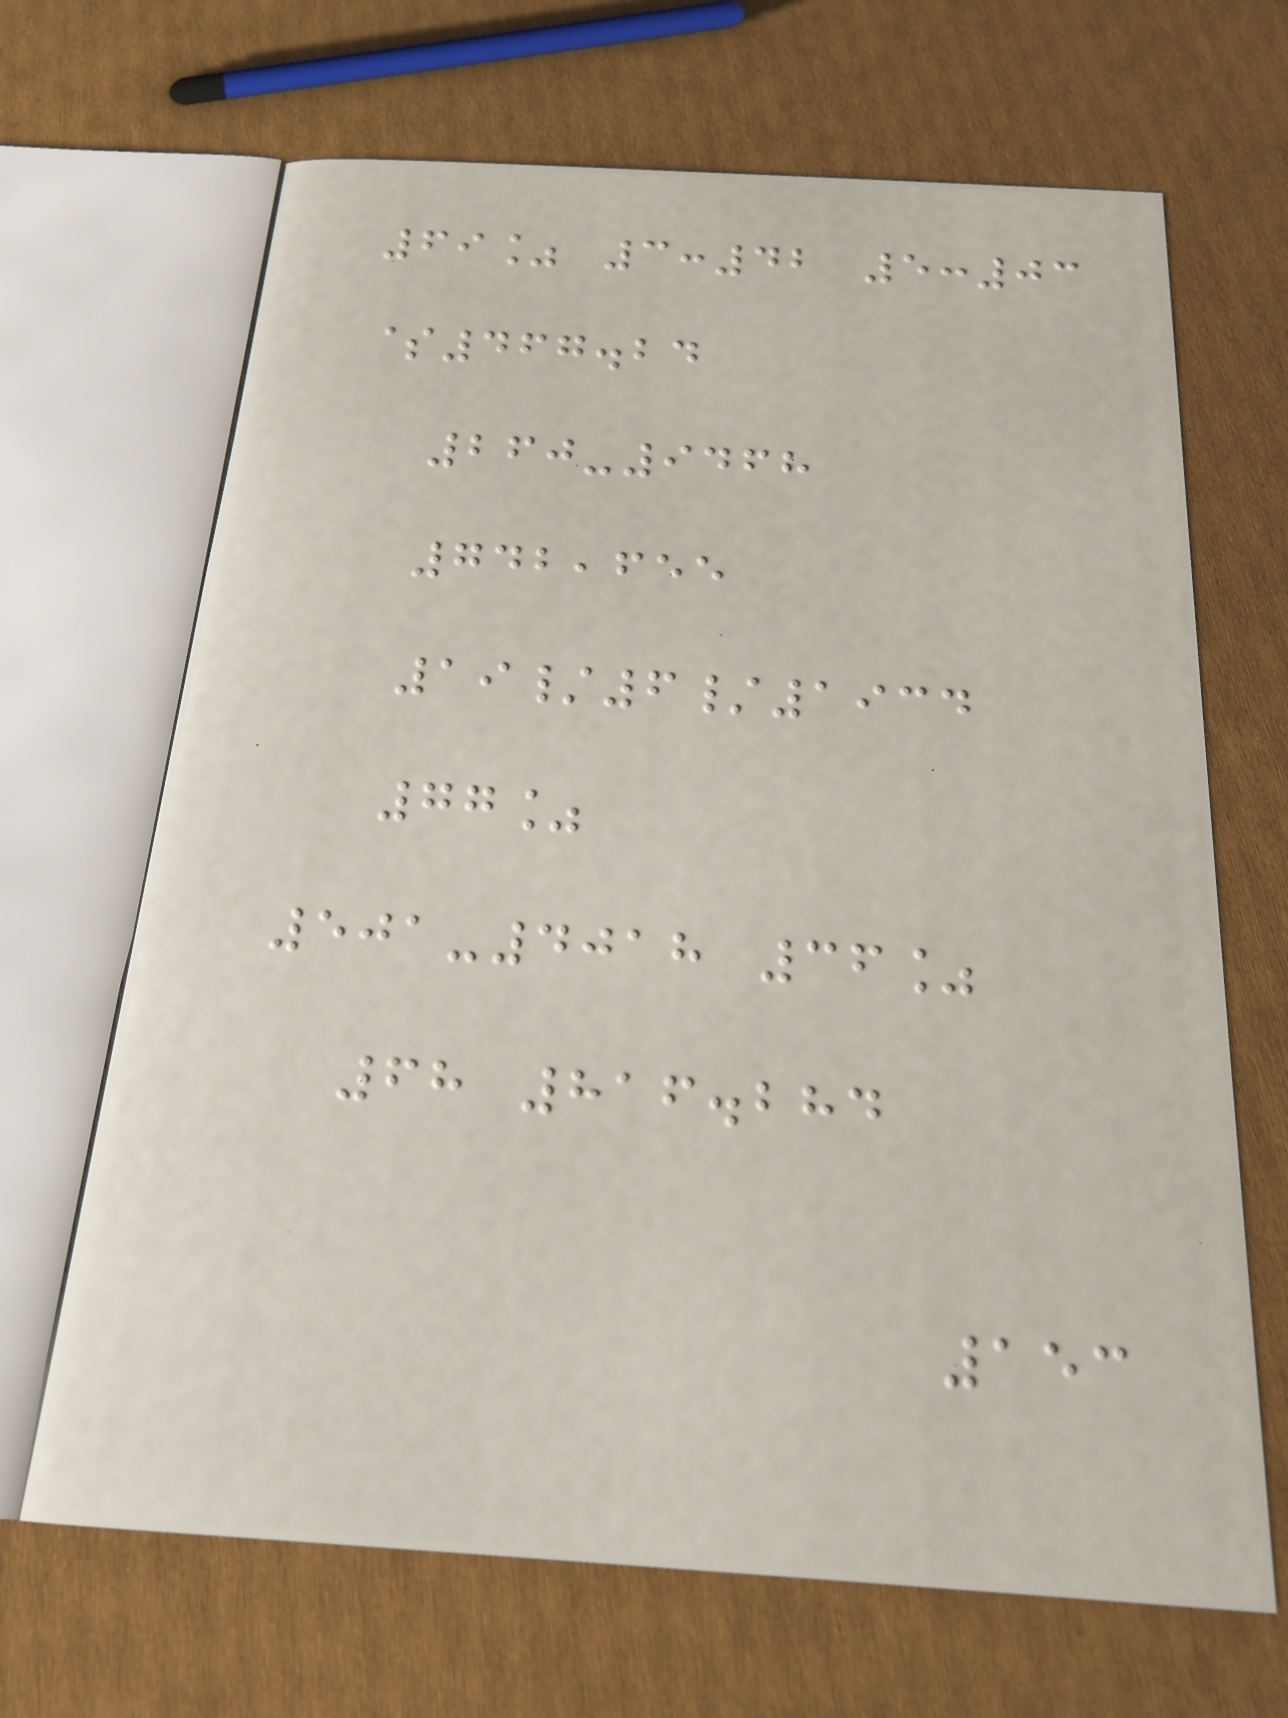69% 3:42 5:03
$467.24
260-9468
742,655
19/6/1934
77%
501-4018 36%
68 816.284
153
